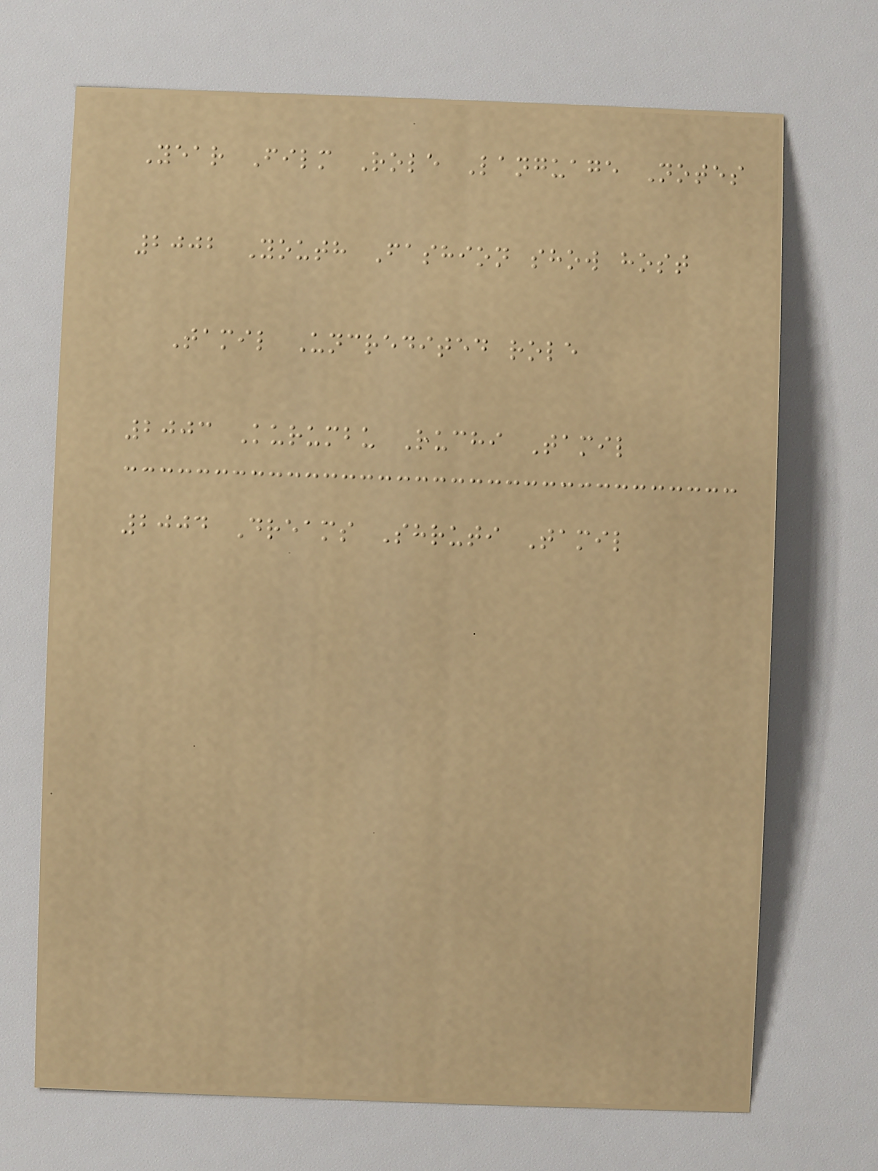Year Film Role Language Notes
2002 Youth Fashion show host
Tamil Uncredited role
2003 Kurumbu Ruchi Tamil
2004 Dreams Shruti Tamil
